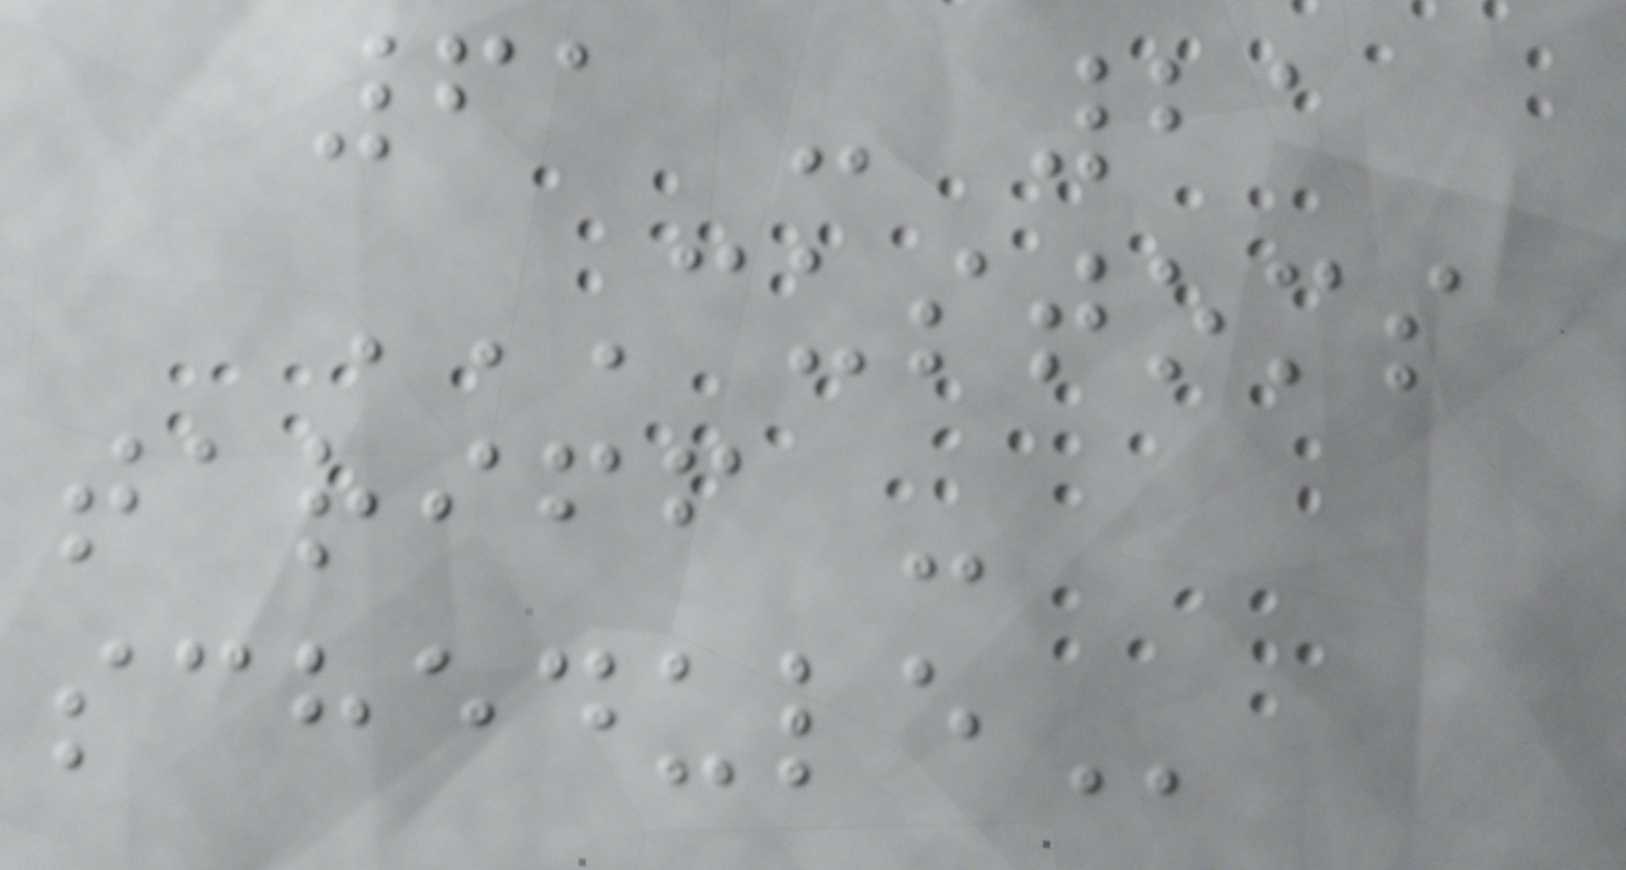61 - 21
CUSTOMS
TARIFF -
SCHEDULE
